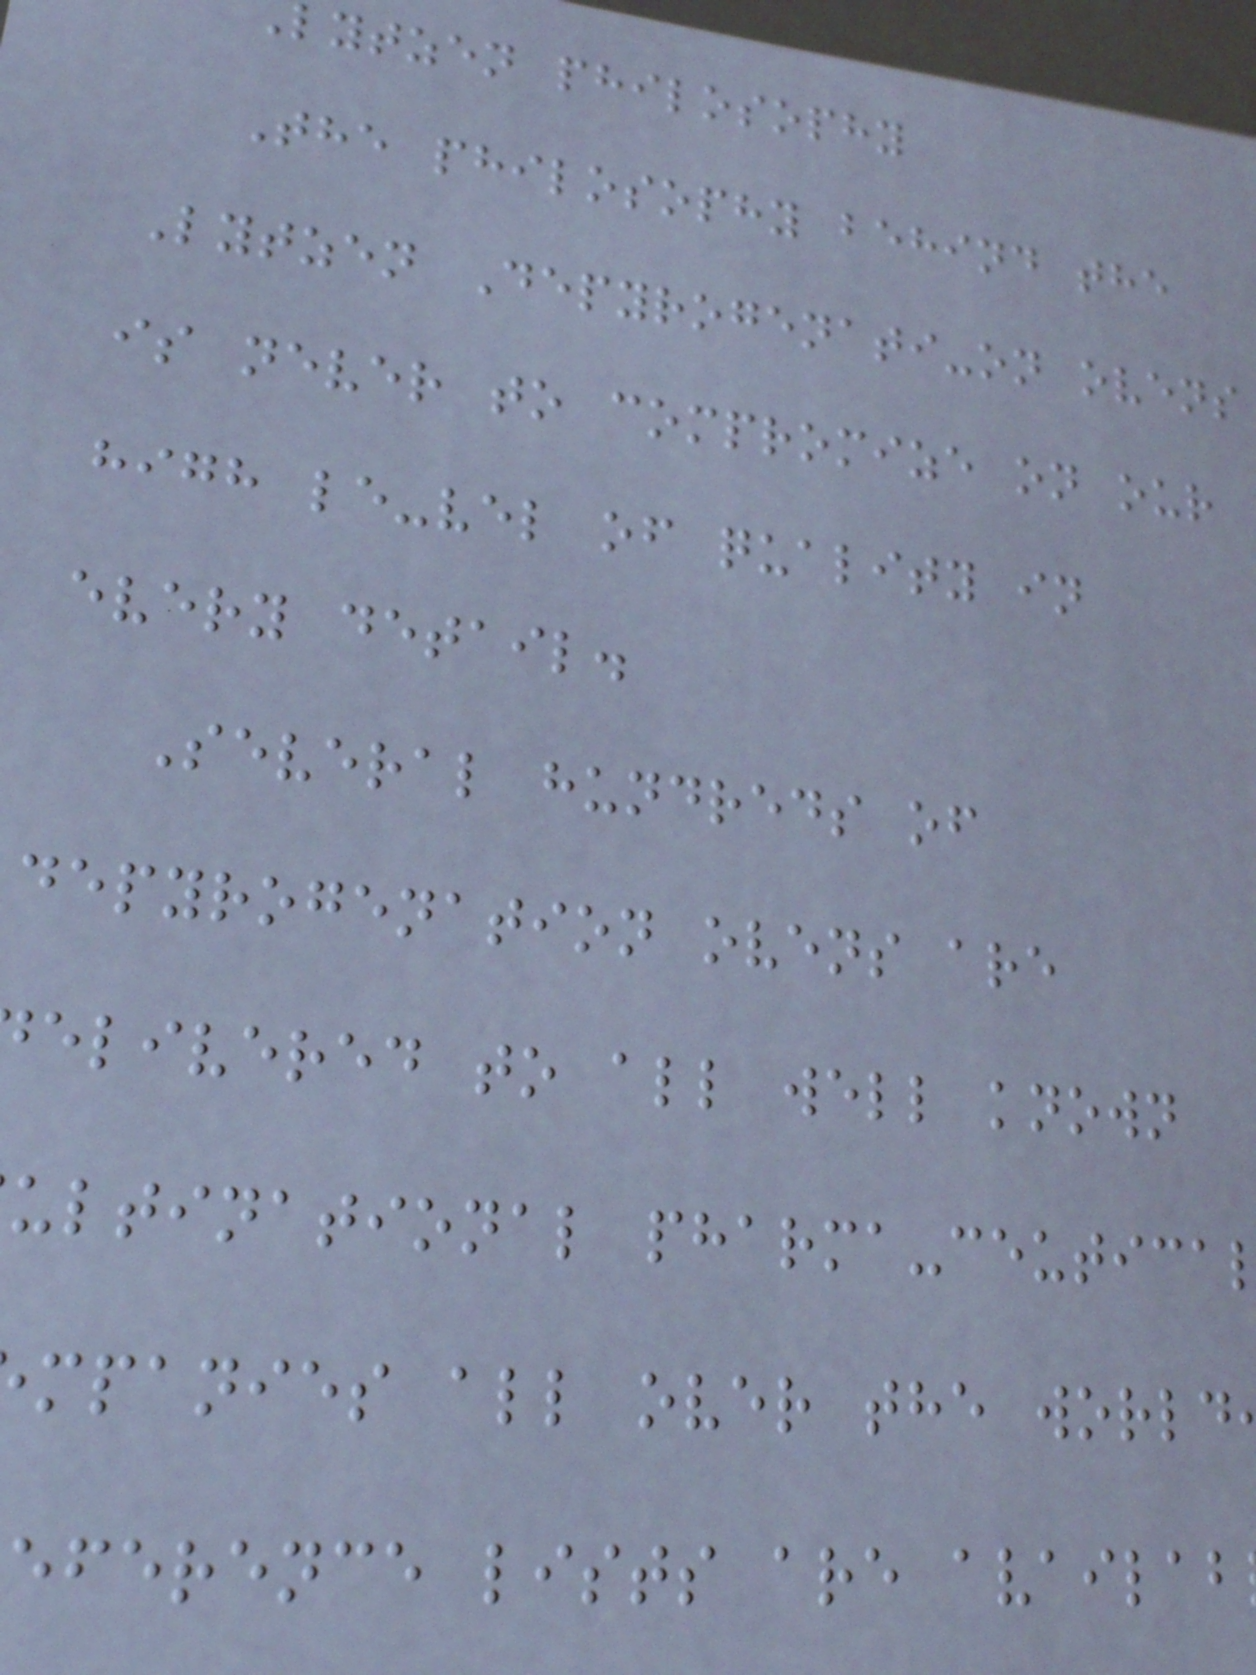lytzen philosophy
The philosophy behind the
Lytzen Depyrogenati-on ovens
is never to compromize on our
high le-vel of quality in
every detail.
Several hundreds of
depyrogenation ovens are
elivered to all well known
ultinational pharma-ceutica
mpanies all over the world
eference lists are availab
